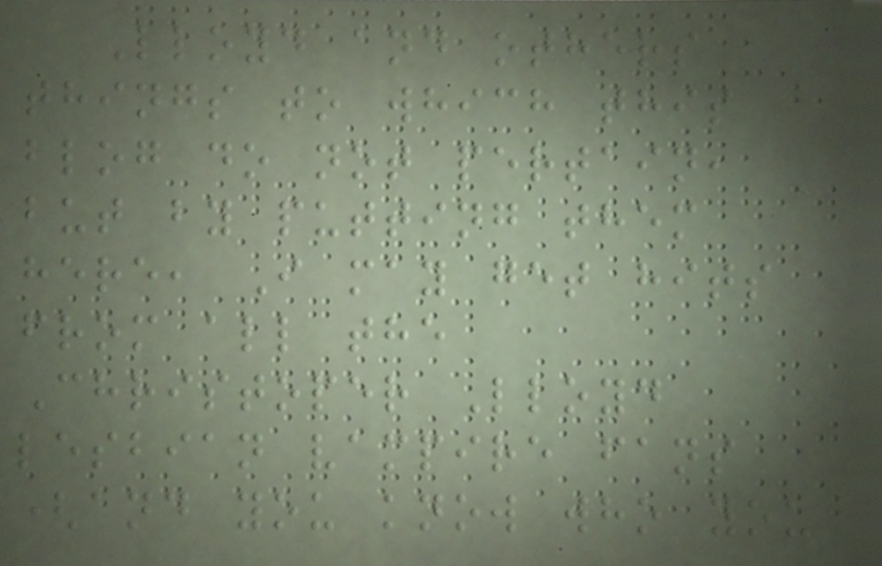Lloyd and others
things to which this
blog do not pertain,
but by putting them
here, I may get hits
from all the
Christoper Lloyd
lesbian vampire fans
(and you know who you
